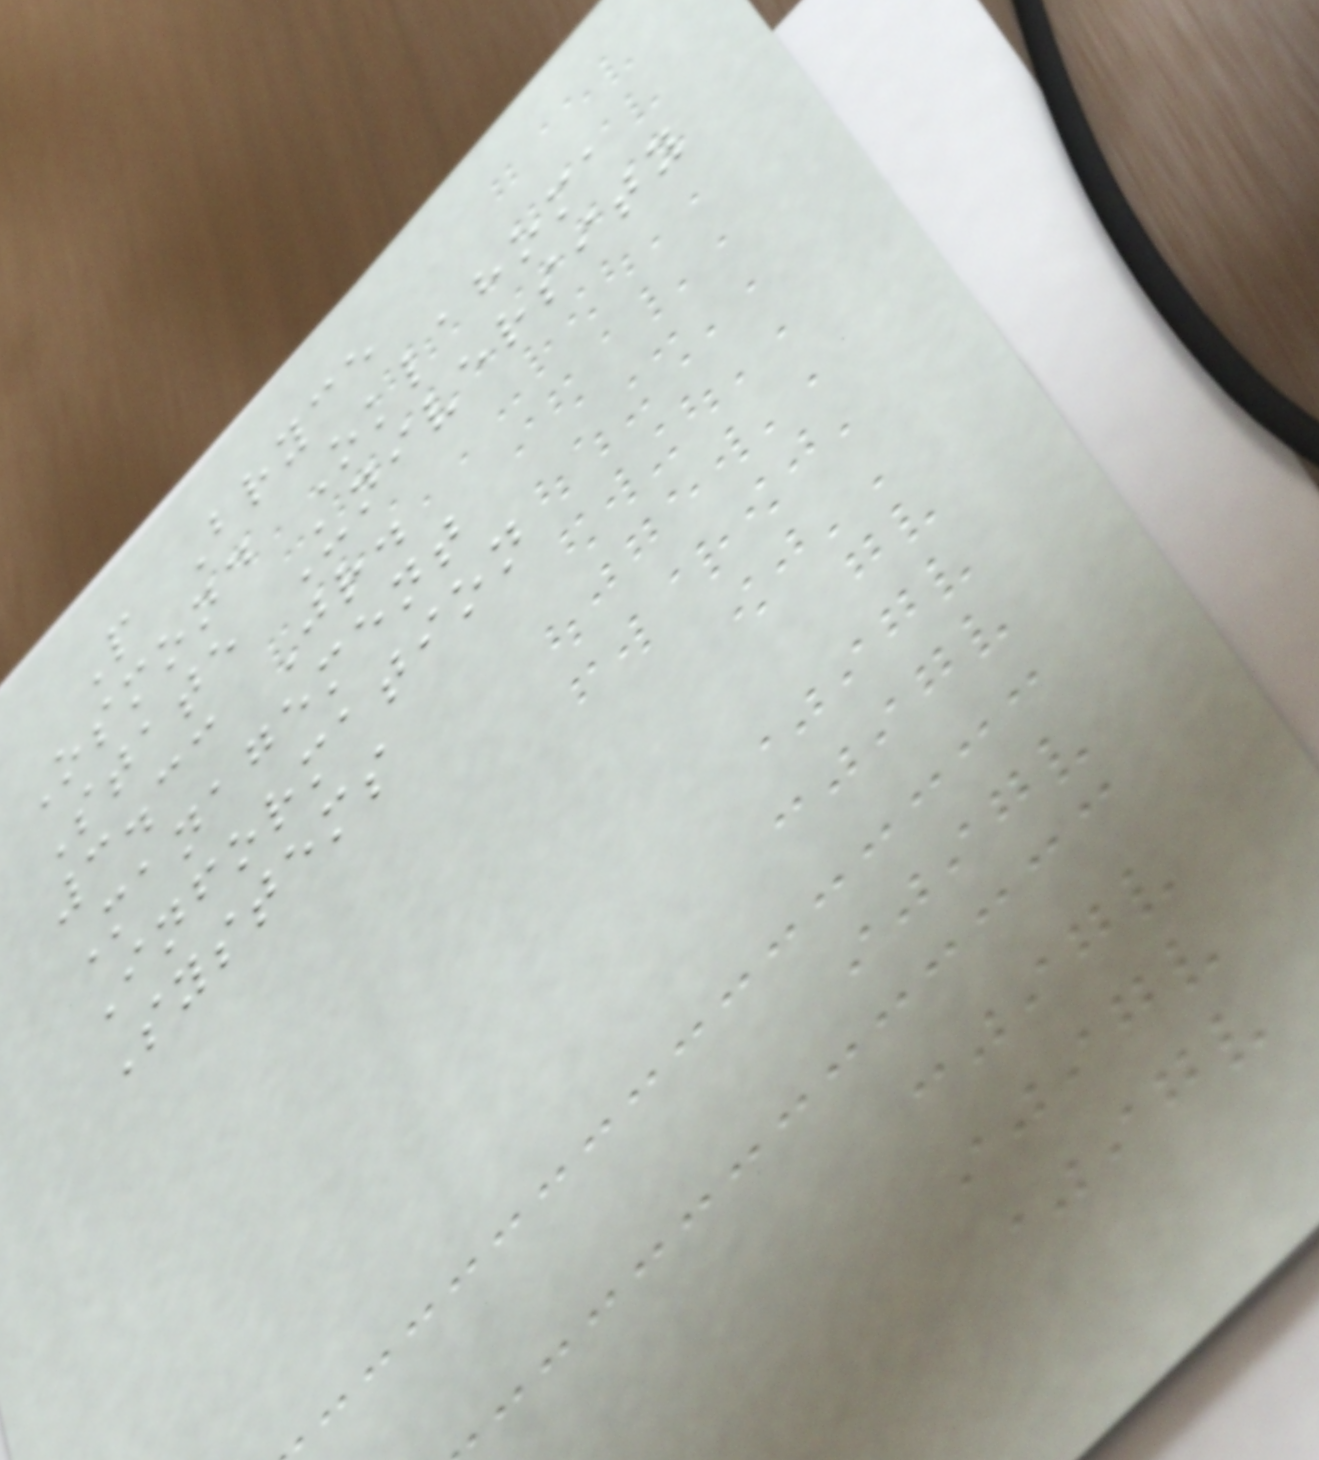P Bryce
Osmond Oklahoma
State University
3.33 Jr.
Management
Information
Systems
